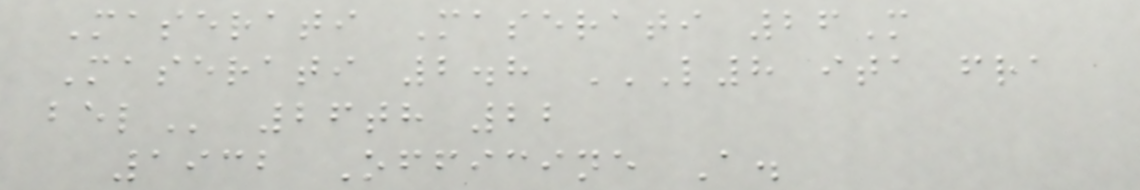Maserati Maserati 26M
Maserati 2.8 L8 ITA FRA
BEL 26th 22
1932 Officine A.
